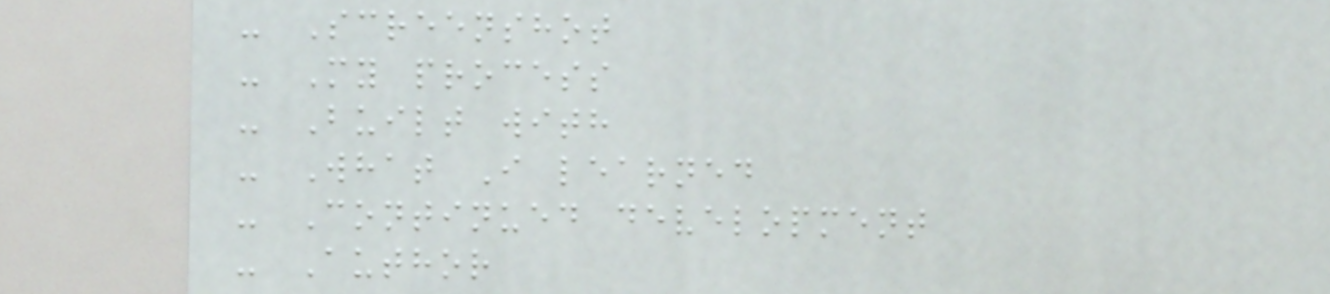- Screenshot
- My process
- Built with
- What I learned
- Continued development
- Author
